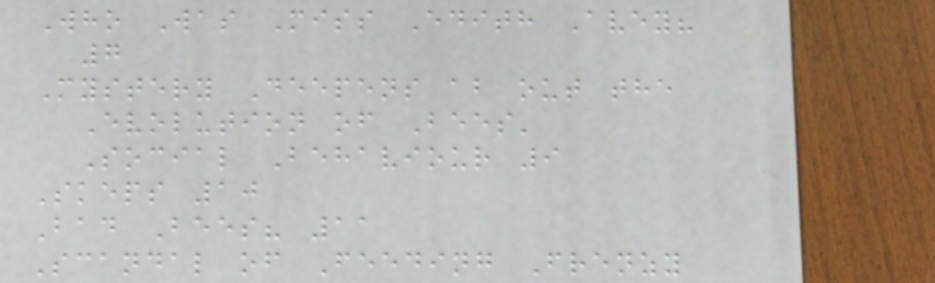Who Was Miss Edith Avey?
7
Mystery Deepens ab out the
Evolution of Bees'
Social Behaviour 9
Skeps 10
Bad Bees? 11
Scandal of Feeding Frenzy
